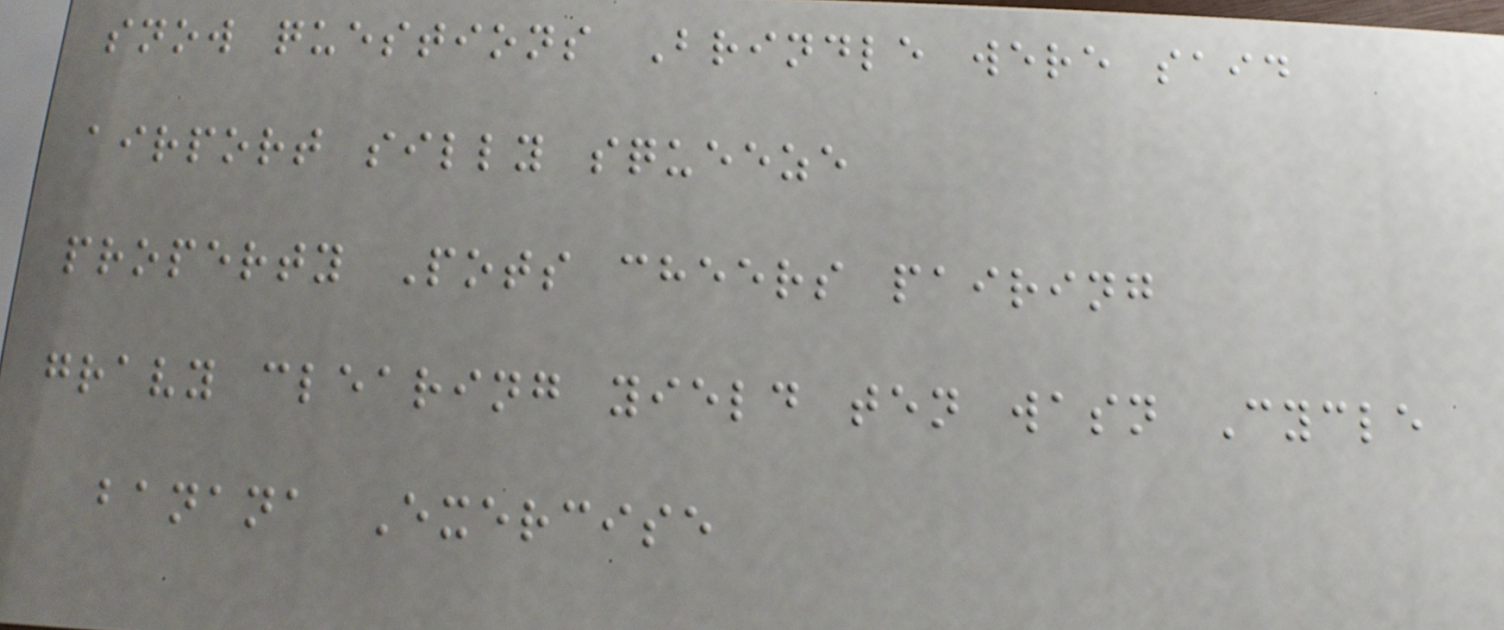snow questions Brindle were said
airport silly squeeze
property Pots cheers pairing
gravy clearing yield ten wasn Cycle
banana Exercise
